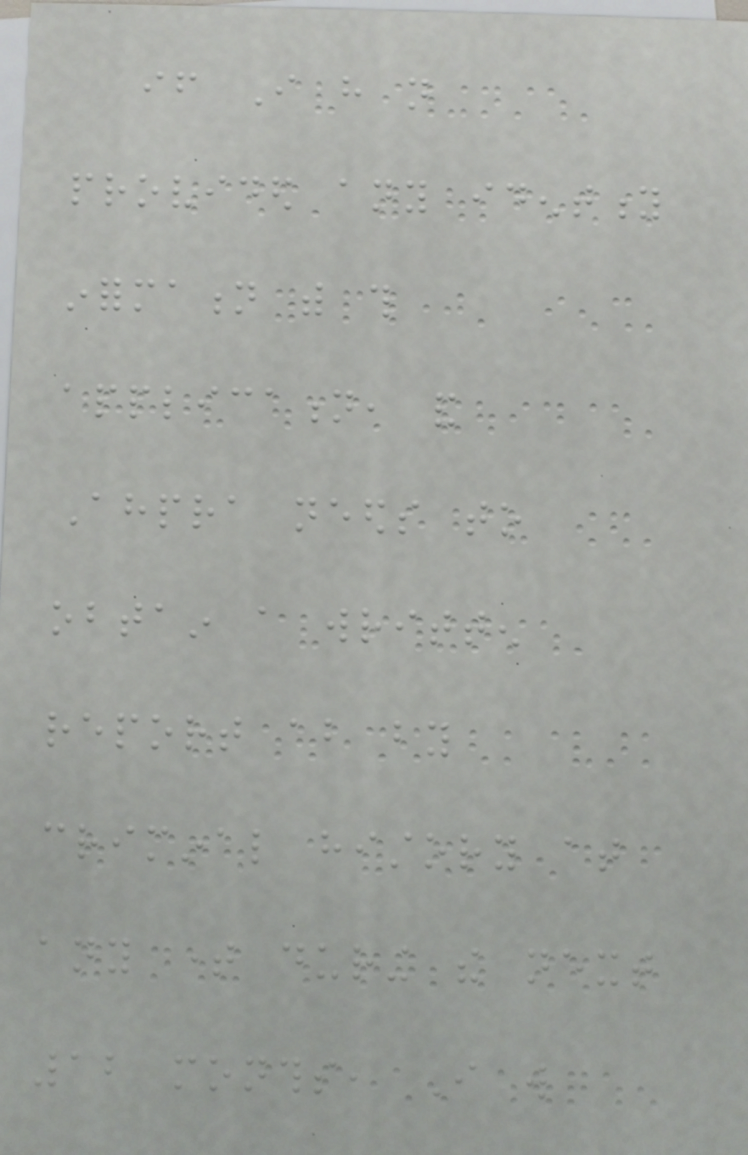if I have not
provided any identity
information with this
application, and
Ahpra needs to
obtain a written
report about by
criminal history at
any time during the next
12 months, I will
